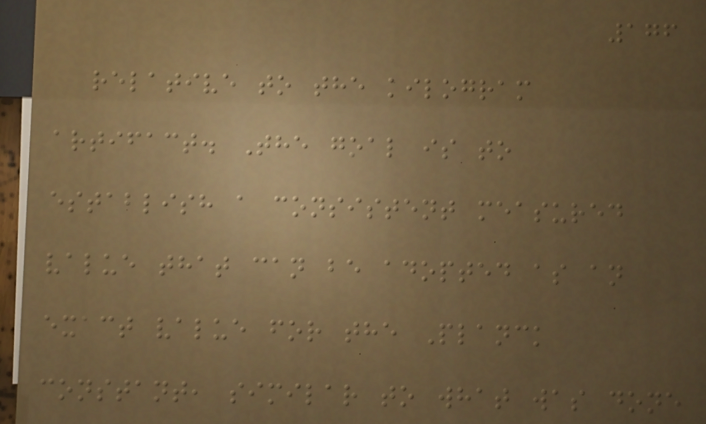176
relative to the kilogram
artifact. The goal is to
establish a consistent measured
value that can be adopted as an
exact value for the Planck
constant, similar to what was done
